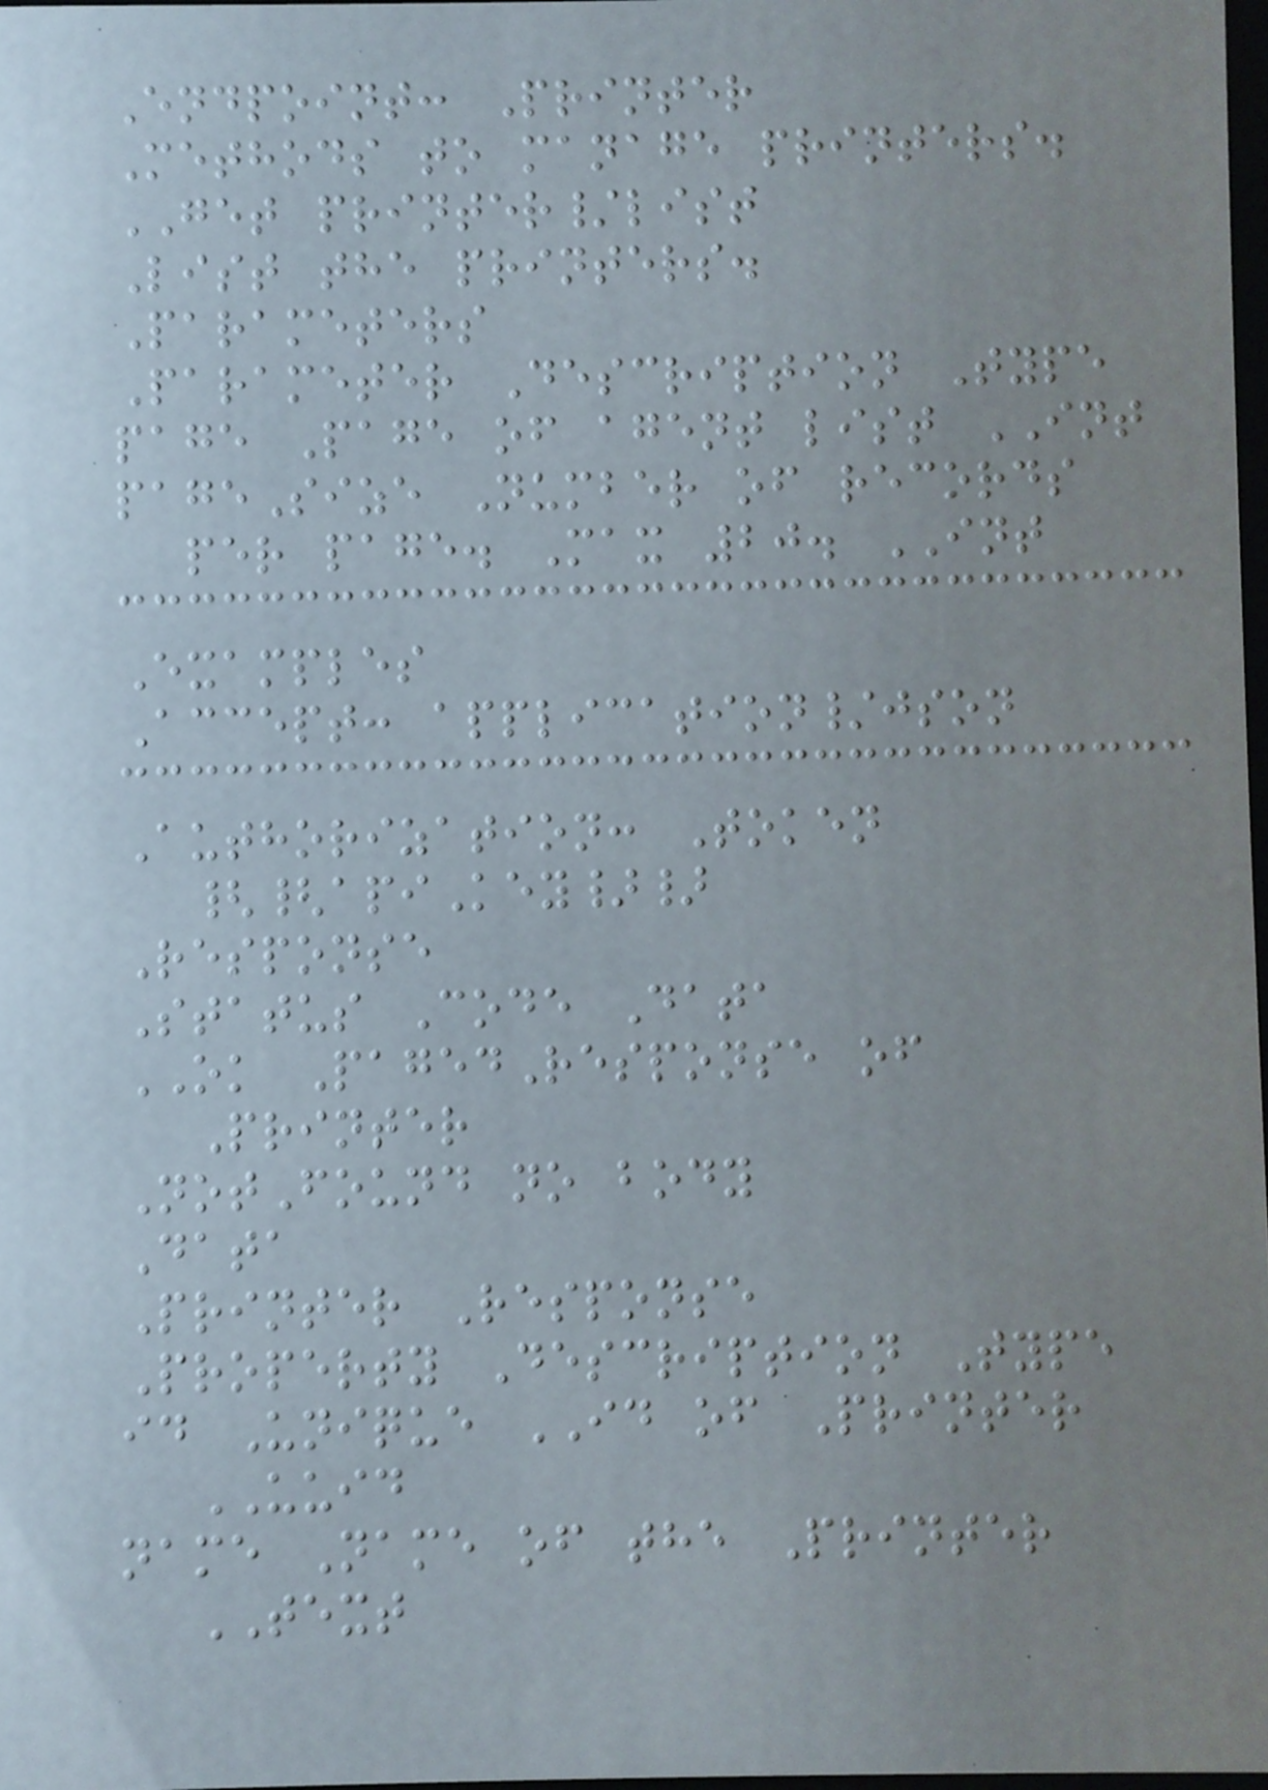Endpoint: Printer
Methods to manage printers.
GET printer/list
List the printers.
Parameters
Parameter Description Type
page Page of agent list INT
pageSize Number of records
per page. Max 20. INT
Examples
Accept: application/json
Authorization: Token
{{apiKey}}
Response
Status Code Data
OK PagedResponse of
Printer
NotFound no body
Data
Printer Response
Property Description Type
id Unique ID of Printer
UUID
name Name of the Printer
TEXT
